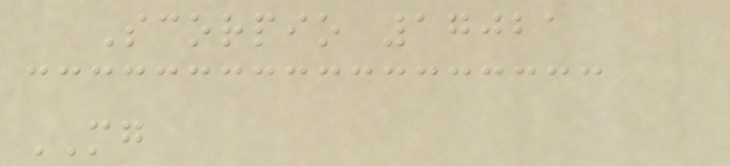Scorpio 17021
MG
